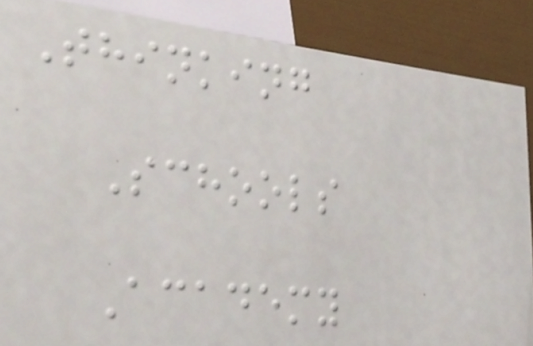Thinking
Schools
Academy
